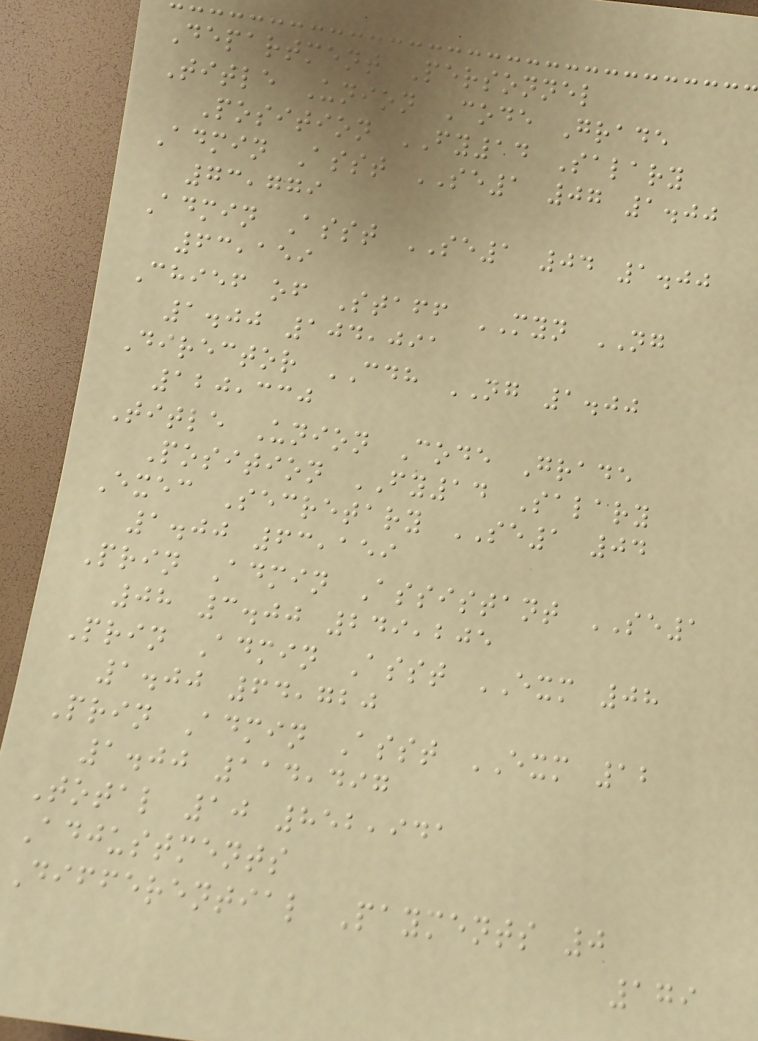Department Personnel
Title Union Code Grade
Position FY14 Salary
Admin Asst SE1 07 1.00
73,779
Admin Asst SE1 04 1.00
63,159
Chief of Staff MYN NG
1.00 104,091
Director CDH NG 1.00
120,330
Title Union Code Grade
Position FY14 Salary
Exec Secretary SE1 04
1.00 63,159
Prin Admin Assistant SE1
08 3.00 249,205
Prin Admin Asst EXM 08
1.00 64,720
Prin Admin Asst EXM 12
1.00 114,497
Total 10 852,941
Adjustments
Differential Payments 0
179
